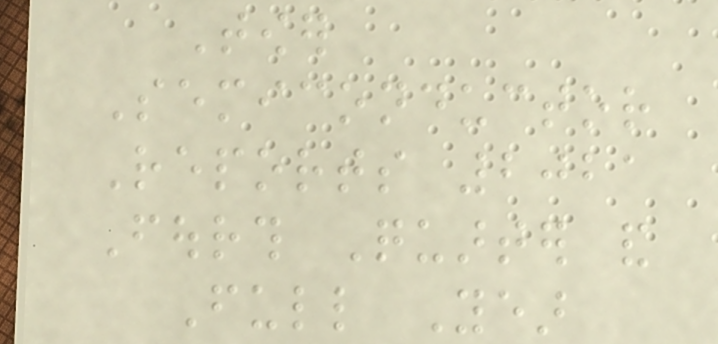Tower
Semiconductor
Reports 2021
Fourth Quarter and
Full Year
